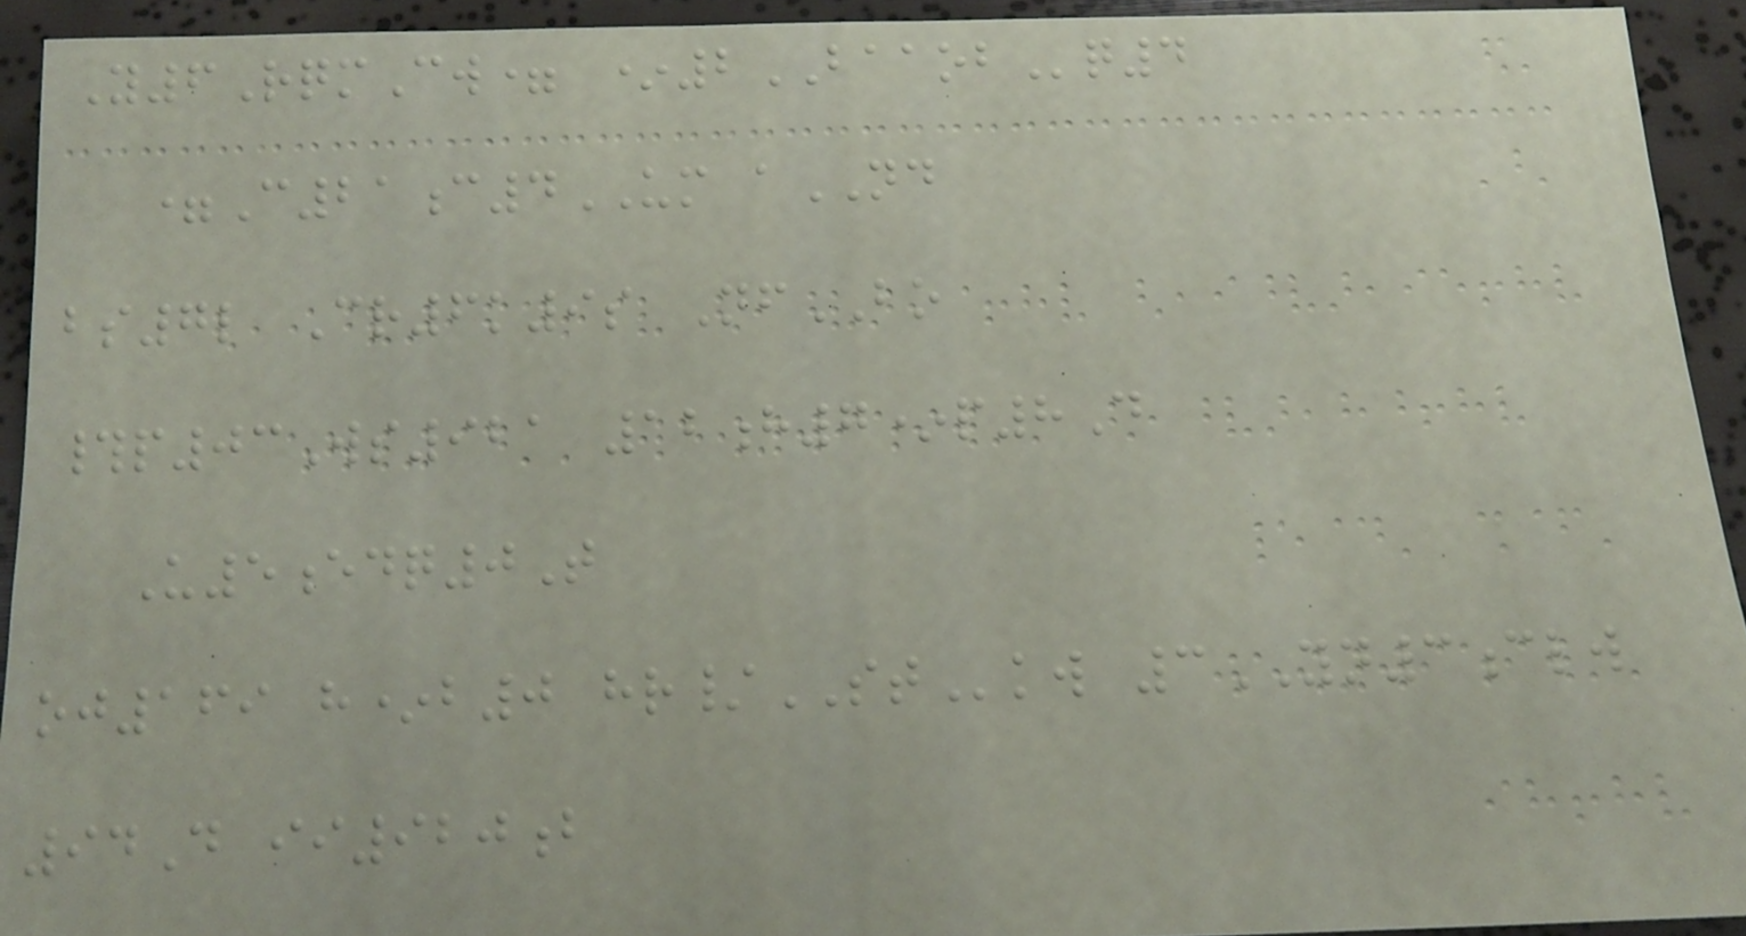Y6RqmCw= *2BAAOBq4
=C21c4UM aND
bs7l Cr6k9s NfBO
#p03Ws921 12h7*p8D
U5edq0T
oj169 h*b0 hr/STkw 3YN3clw
94D ii920b
